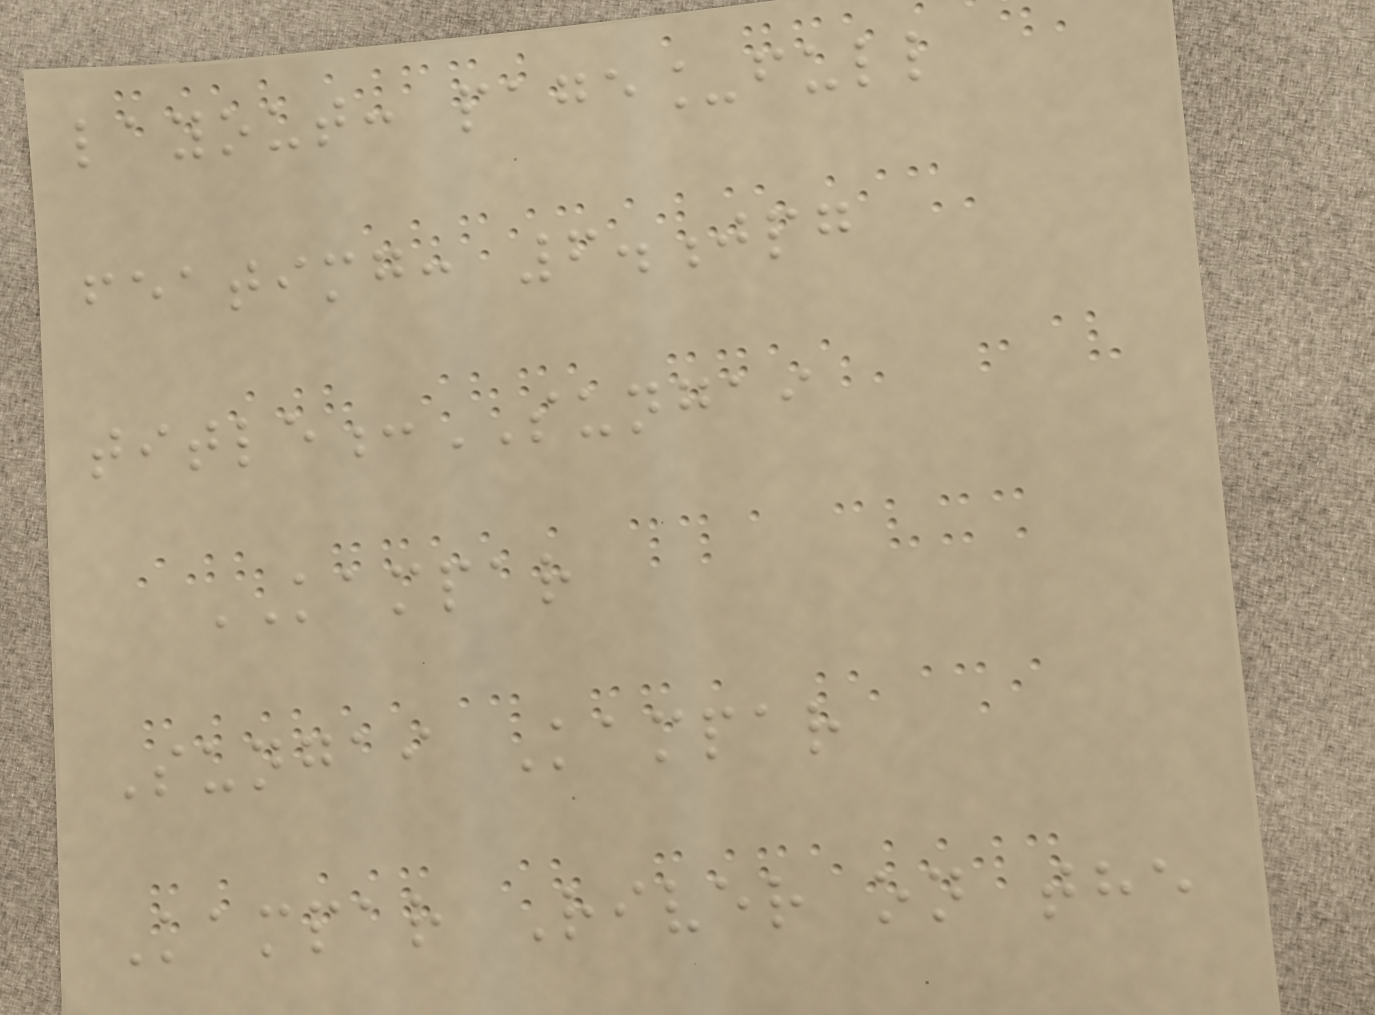layout: page_full
featimg: 6.jpg
title:SUNGAI
KAMPAR
Sungai Kampar
Kampar River on the
